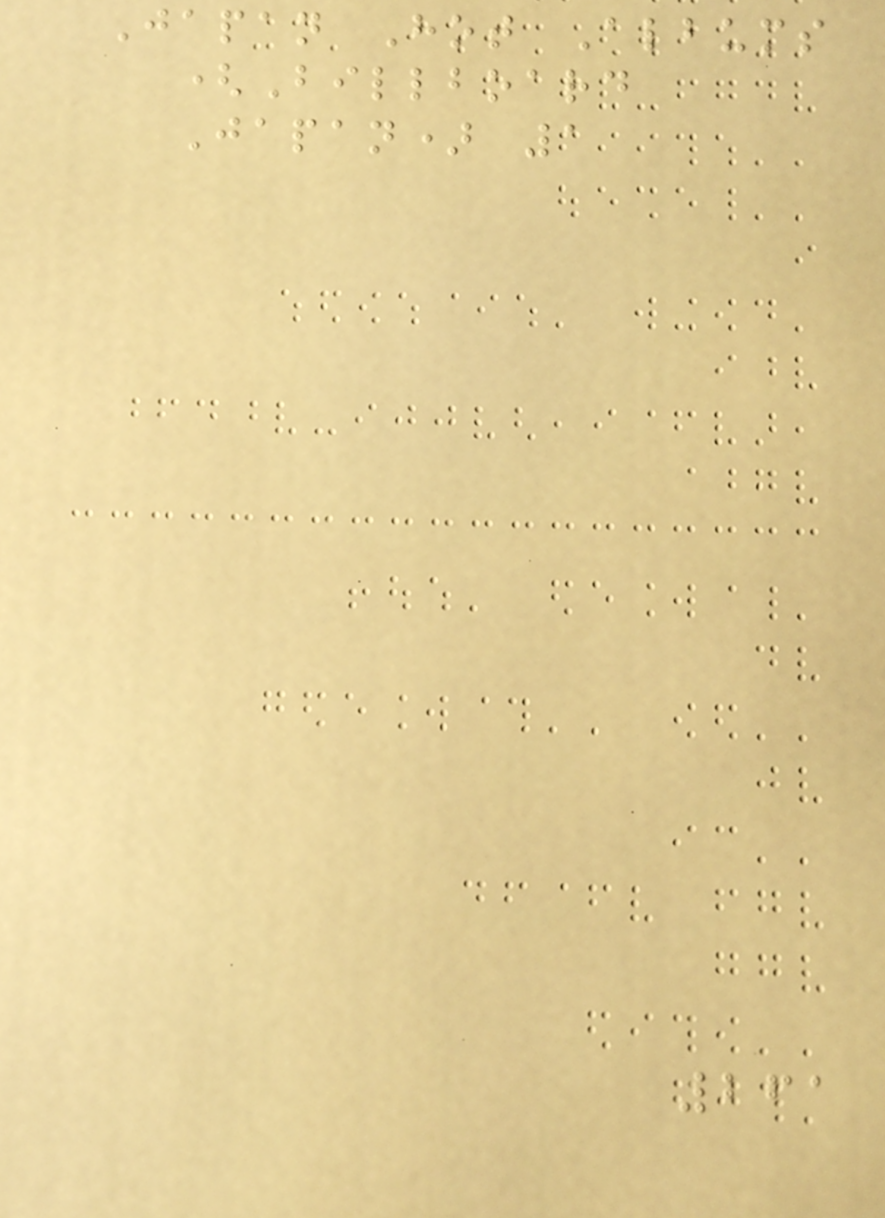Japan Hot Albums
(Billboard
Japan) 1
261
